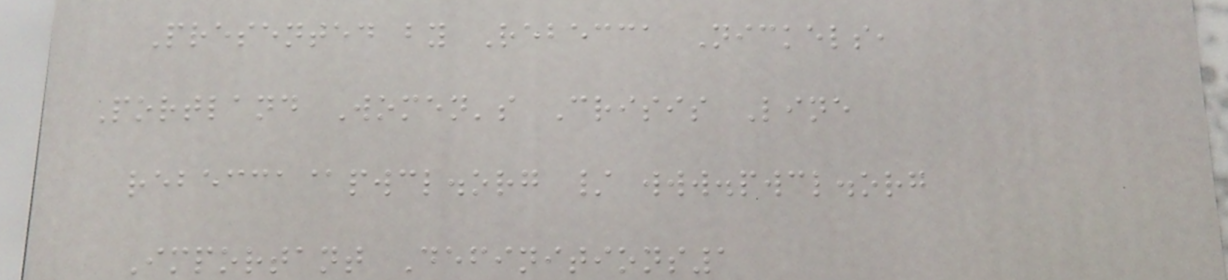Presented by Rebecca Nickels,
Portland Women's Crisis Line
rebecca@pwcl.org / www.pwcl.org
Important Definitions1
